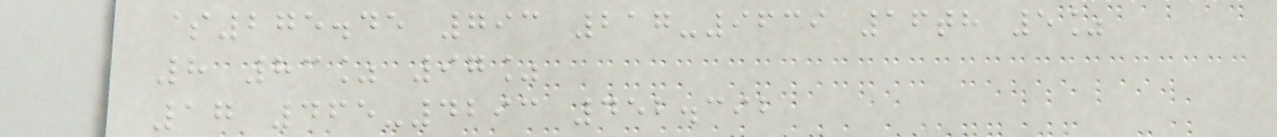$275.45 793 217-9639 16th 5%
8 83% 97%
17 465-4293 452.392
